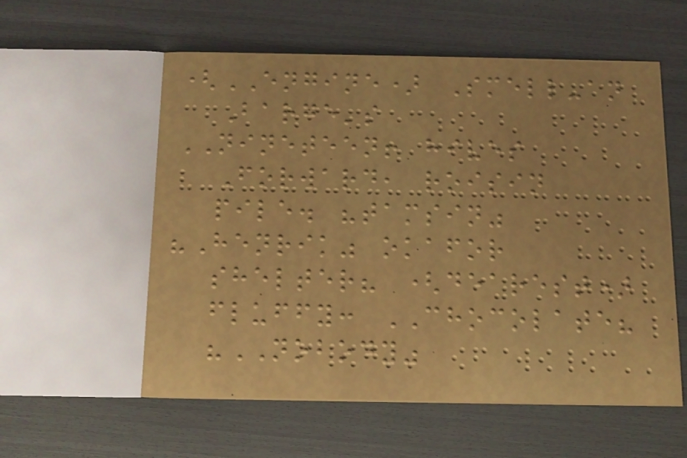(ENGINE) Smell-an
Barge's
NINETEEN! hives
Forward, roisin
pile. "tamsin"
"Henrik" okafor
shelter? (dearest)
fluffy: CHOCOLATE?
"NOBODY"
